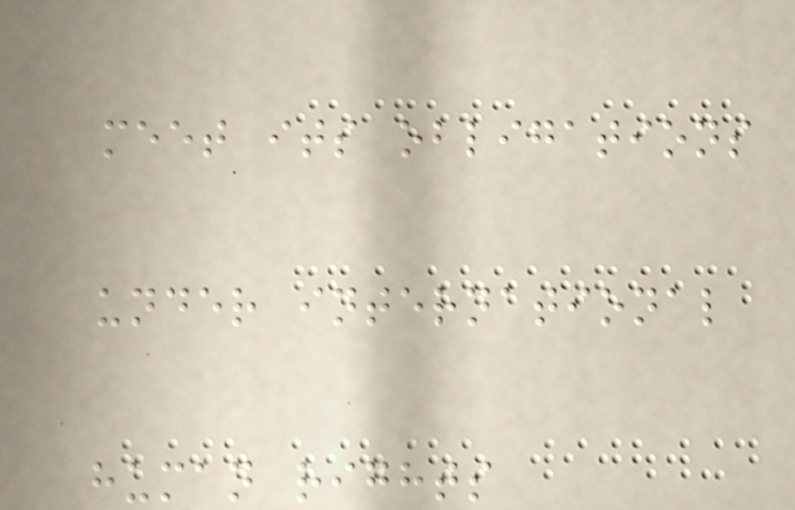meet its obligations
under international
human rights
